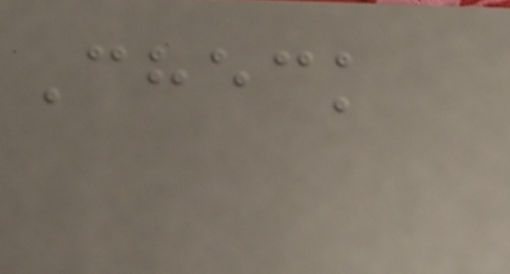Check
